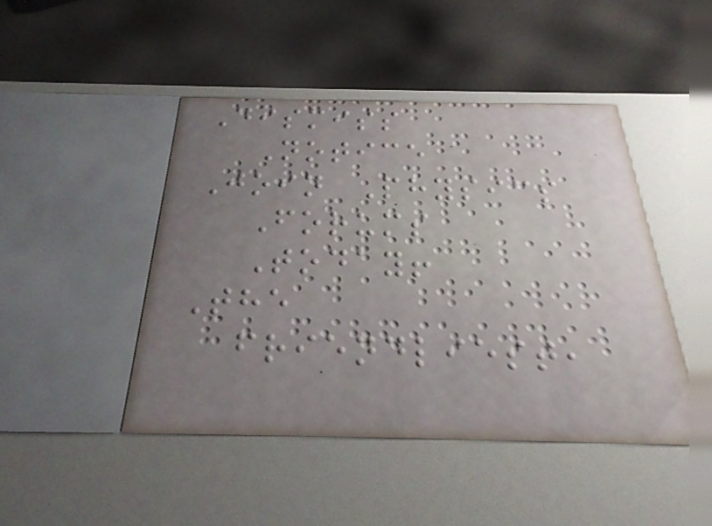Dismiss
Notice
Join Physics
Forums
Today!
The
friendliest,
